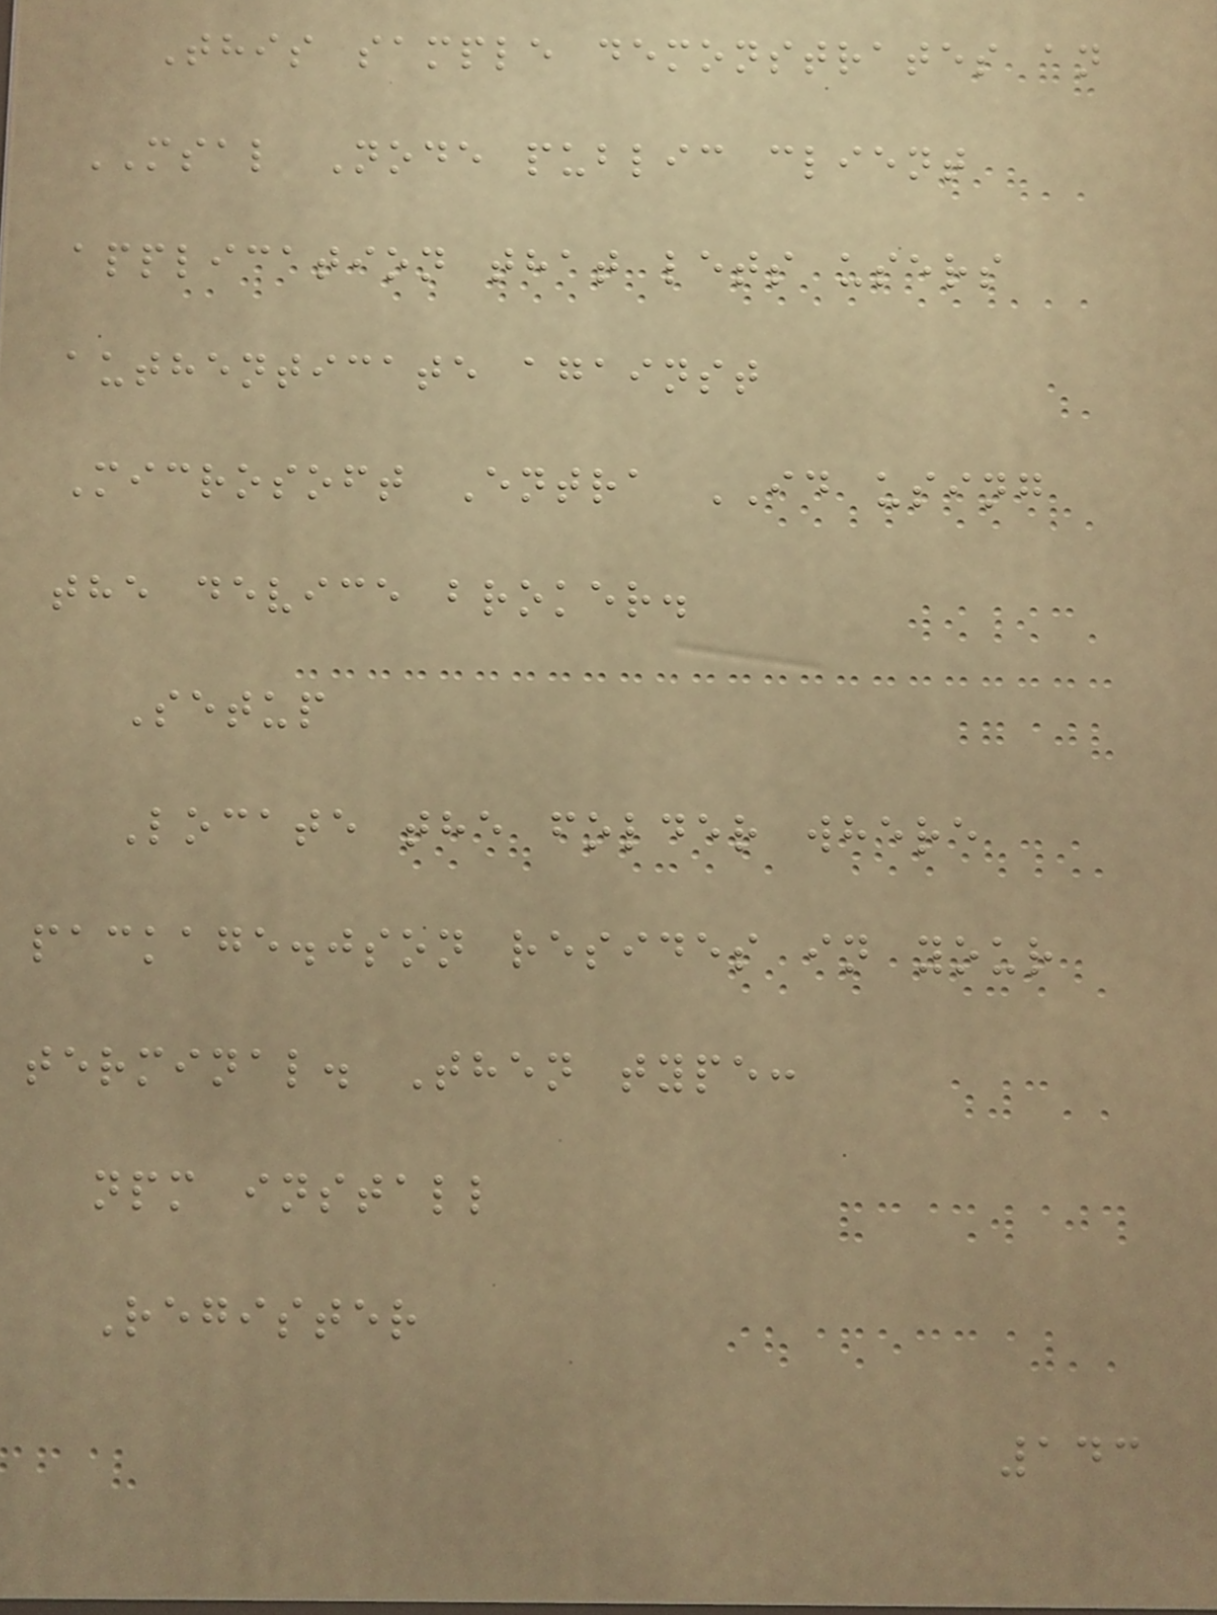This sample demonstrates an
MSAL Node public client
application that lets users
authenticate against
Microsoft Entra ID using
the device broker.
Setup
Locate the folder where
package.json resides in your
terminal. Then type:
npm install
Register
143
